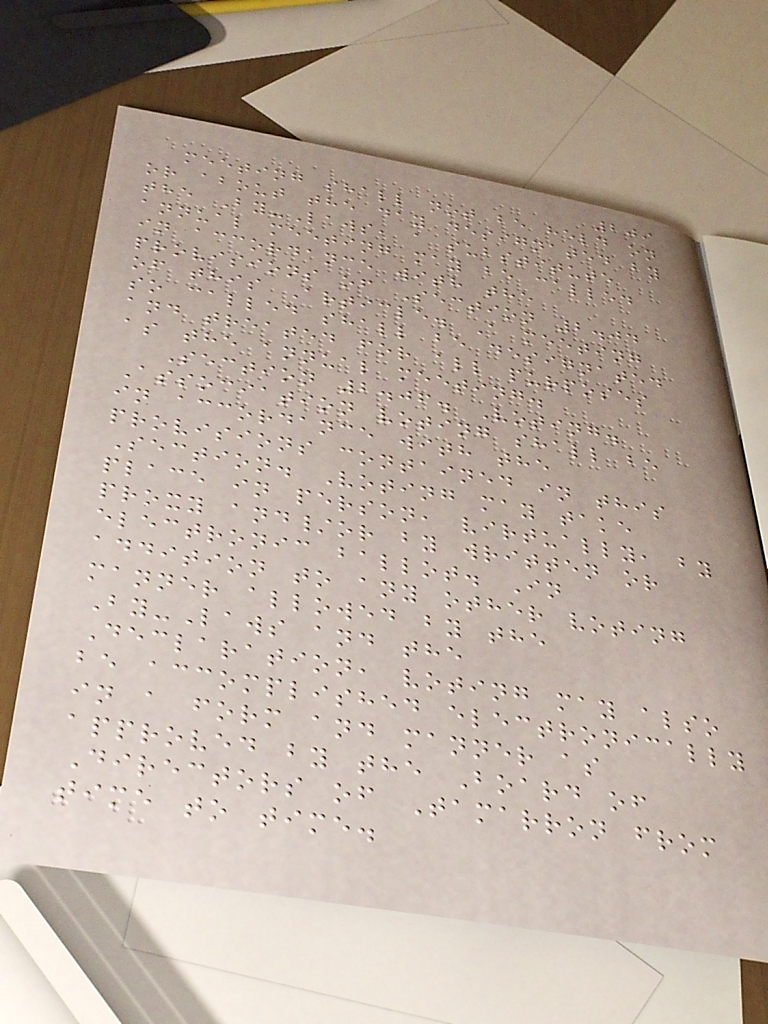209
meeting shall not be held on
or about the day designated by
the By-Laws, a substitute
annual meeting may be called
in accordance with the
provisions of Section 2.04
of this Article. A meeting
so called shall be designated
and treated for all purposes
as the annual meeting.
Section 2.06. Voting.
Association voting shall be
in accordance with the
provisions contained in this
Section. Voting may take
place in person, virtually, by
proxy and/or by written or
electronic ballot. In
addition to any other voting
manner allowed by the
By-Laws and the
Declaration, voting may also
be accomplished electronically
in a form and manner as
approved by the Board of
Directors of Tamarron from
time to time.
